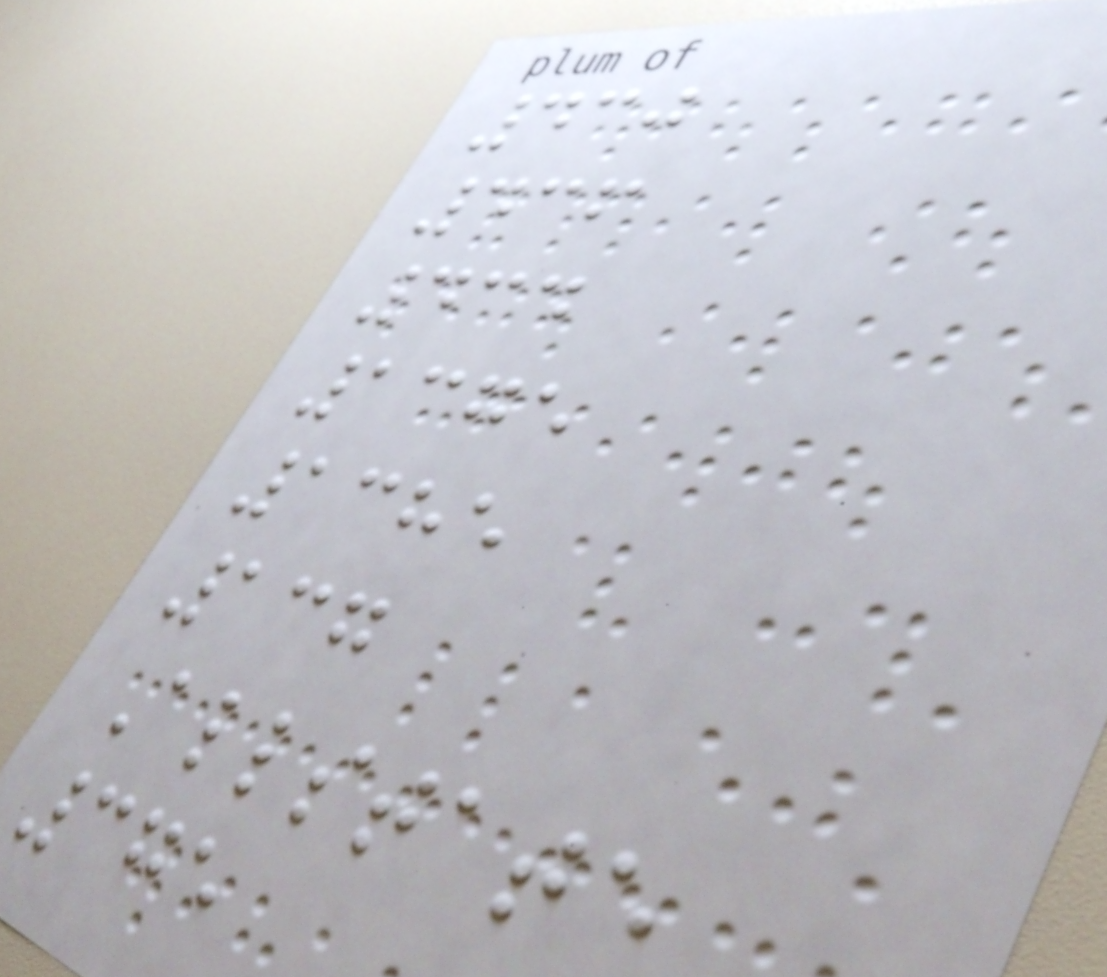430
436
434
1375
1385
137
Allstate
375
